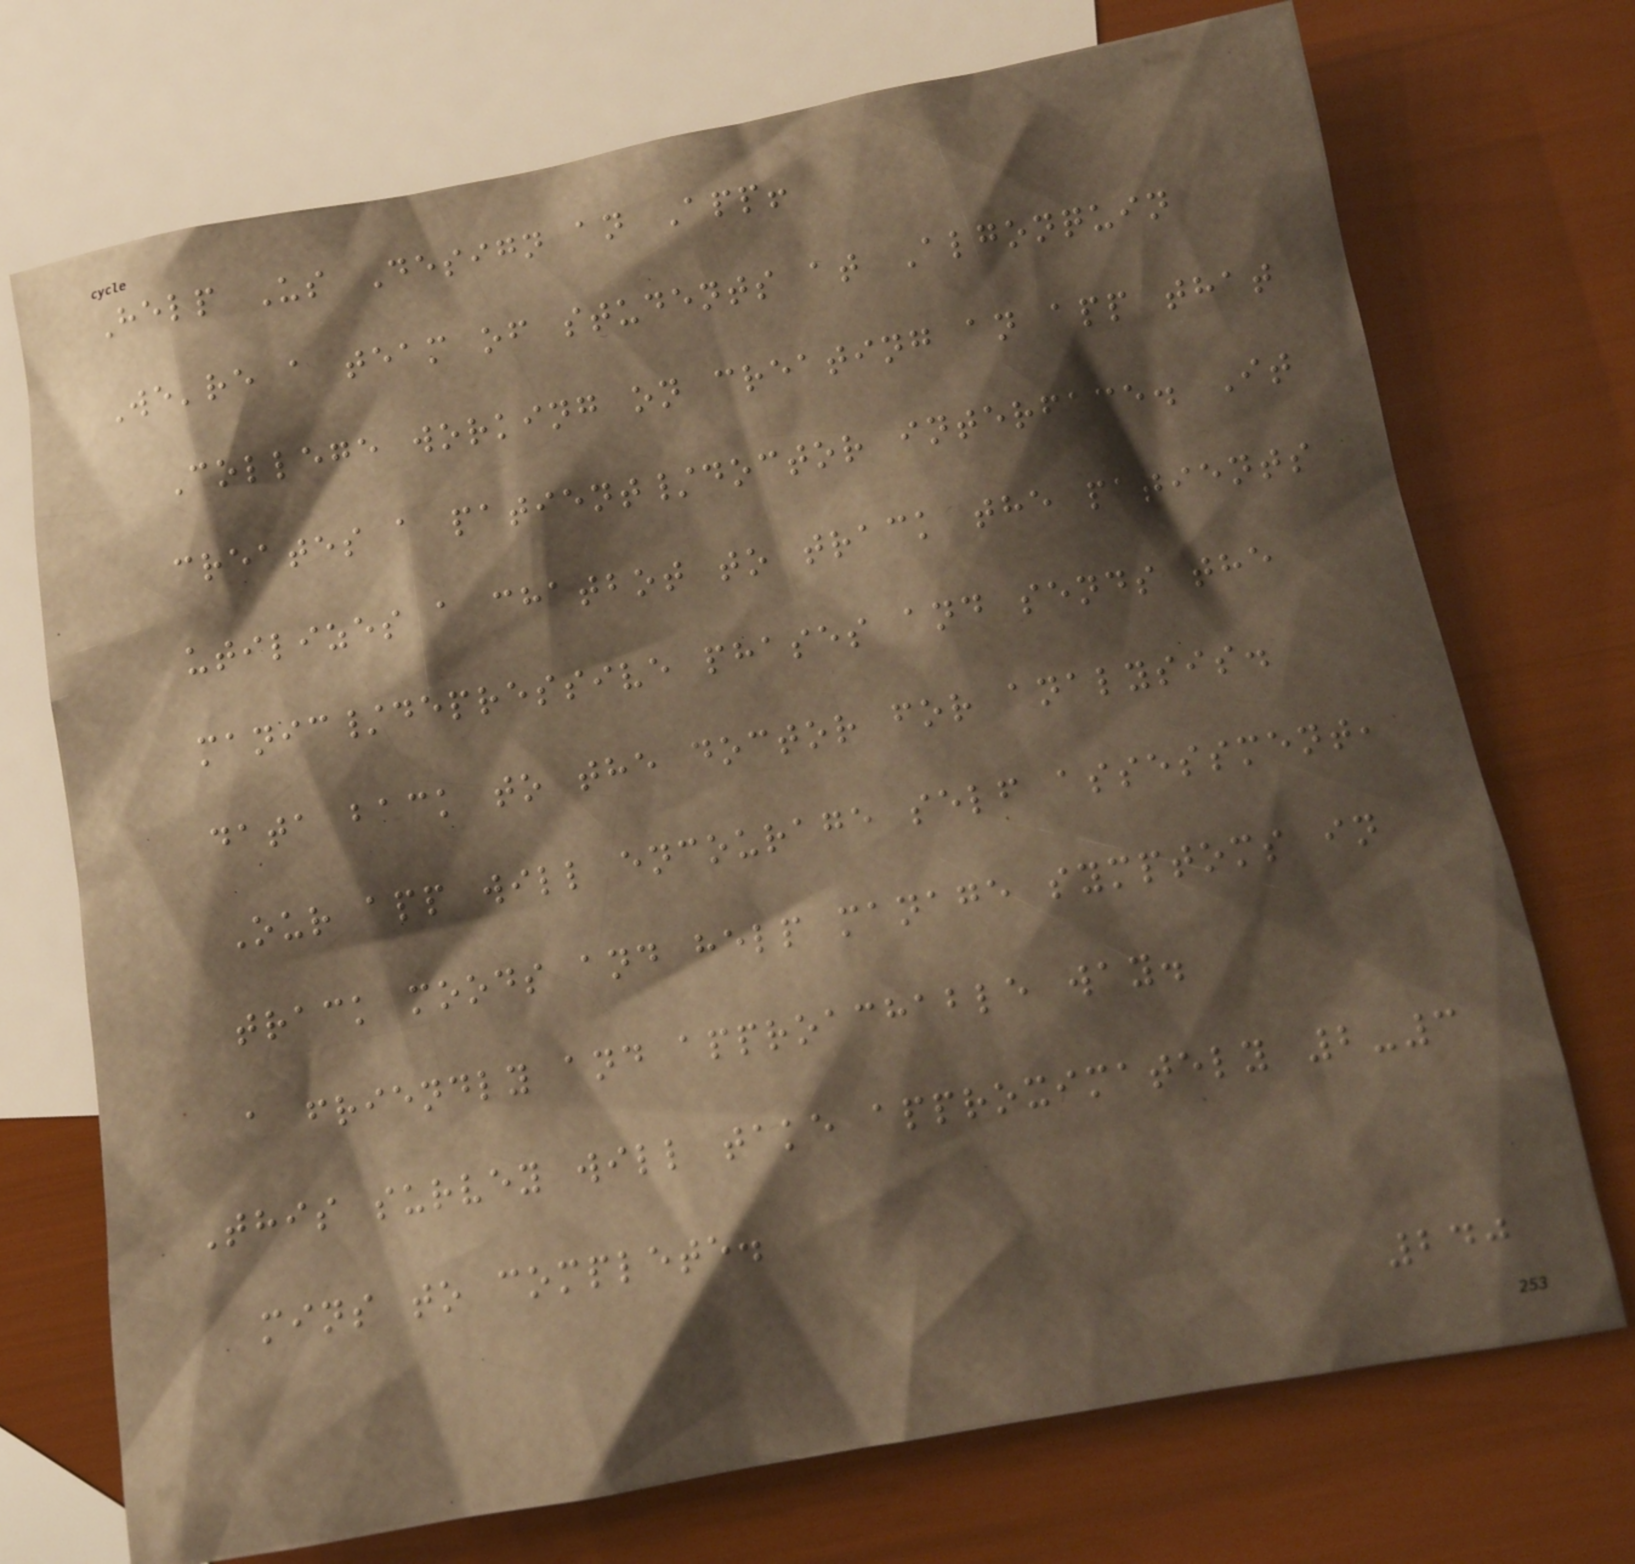Help Us Design an App!
We're a team of students at Algonquin
College working on creating an app that
creates a patient/doctor interface. It
utilizes a chatbot to track the patients
manic/depressive phases and sends the
data back to the doctor for analysis.
Our app will encourage self assessment,
track moods and help manage symptoms in
a friendly and approachable way.
This survey will take approximately 2-3
mins to complete.
240
